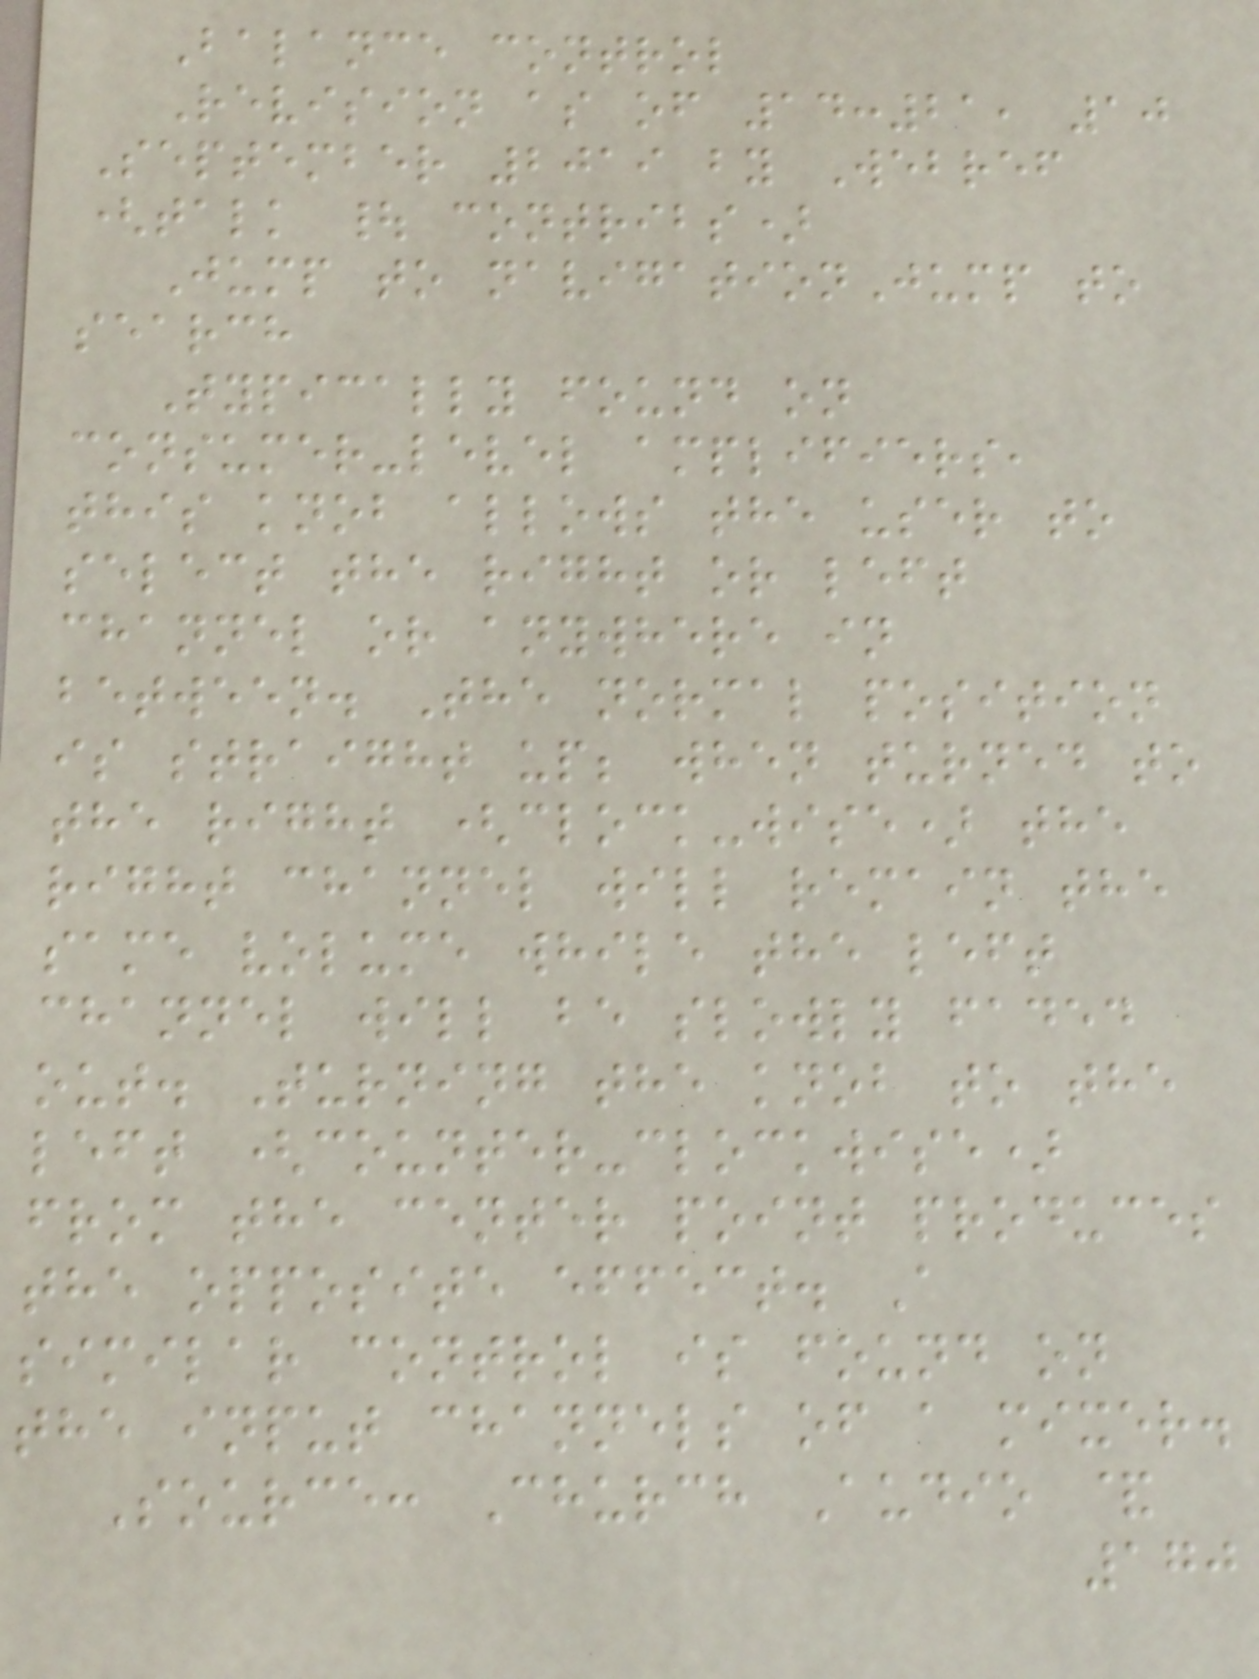Balance control
Revision as of 14:21, 10
September 2019 by Webref
(talk | contribs)
Jump to navigationJump to
search
Typically found on
consumer-level amplifiers,
this knob allows the user to
select the right or left
channel or anywhere in
between. The normal position
is straight up; when turned to
the right (clock-wise) the
right channel will remain the
same volume while the left
channel will be slowly faded
out. Turning the knob to the
left (counter-clockwise)
from the center point produces
the opposite effect. A
similar control is found on
the input channels of a mixer.
Source: Church Audio &
170
